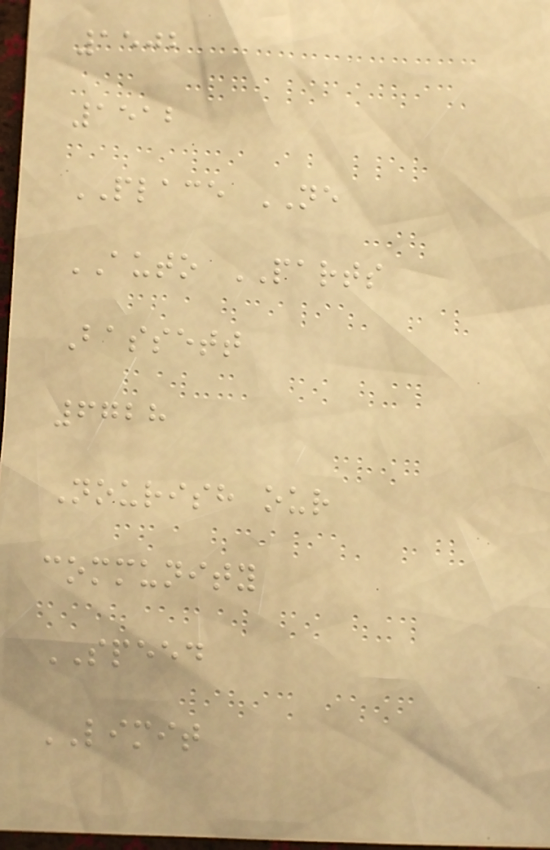1502
1512
PLACE NE
AUTO PARTS
Bassett
6728
Nourish our
community
SPEED
LIMIT
